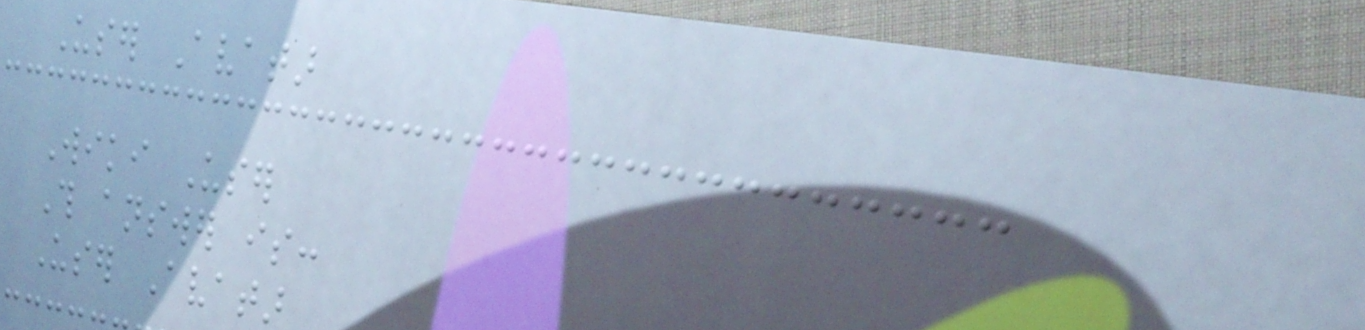User Avatar
Wiki User
This answer is:
User Avatar
